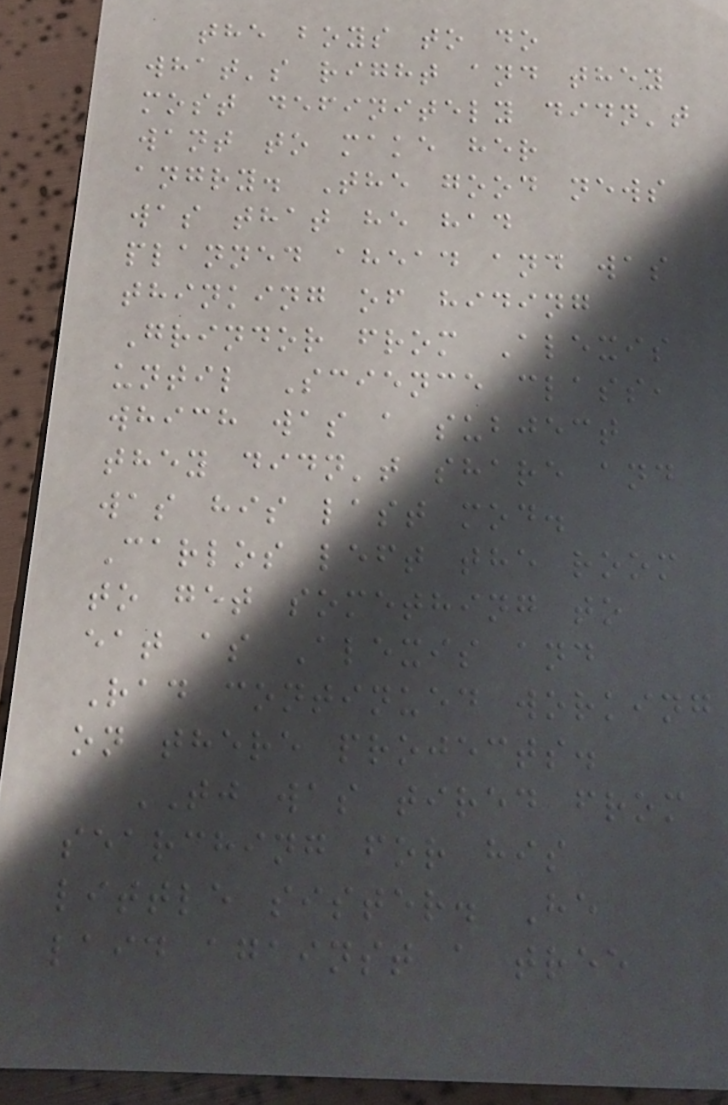the boys to do
what's right and they
most definitely didn't
want to make her
angry. The good news
was that he had
planned ahead and was
thinking of hiding
Grindor from Alexis
until Science class,
which was a subject
they didn't share and
was his last mod.
Carlos left the room
to get something to
eat as Alexis and
Rad continued working
on there projects.
TJ was tired from
searching for his
little sister. He
laid against a tree
